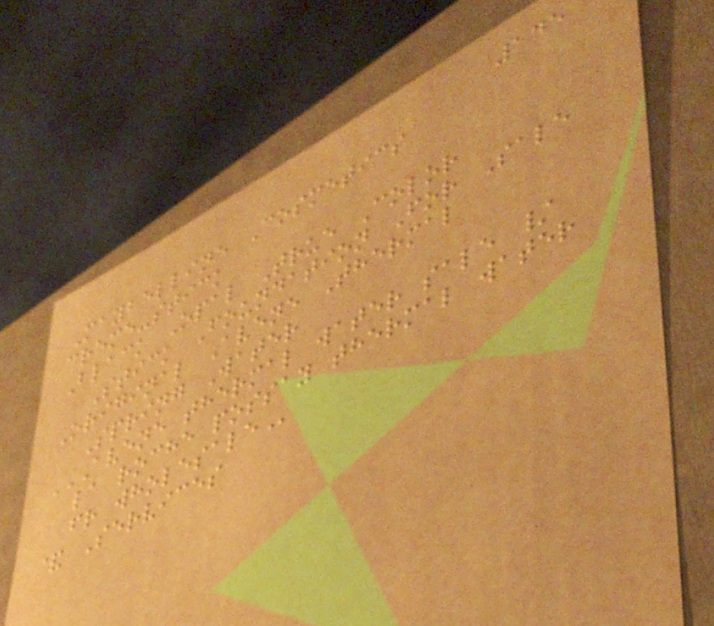145
Maybelline Cosmetics
creme-stick
Black Opal True Color
Stick Foundation For Sale
Original Avene Thermal
Spring Water
AVENE THERMAL WATER SALE /
LA ROCHE POSSAY THERMAL WATER
FR WHOLESALE
& Services
